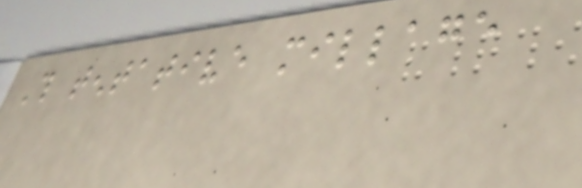This tentative millage
